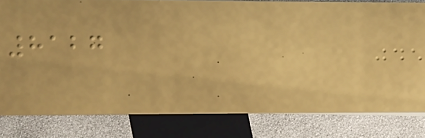8127
